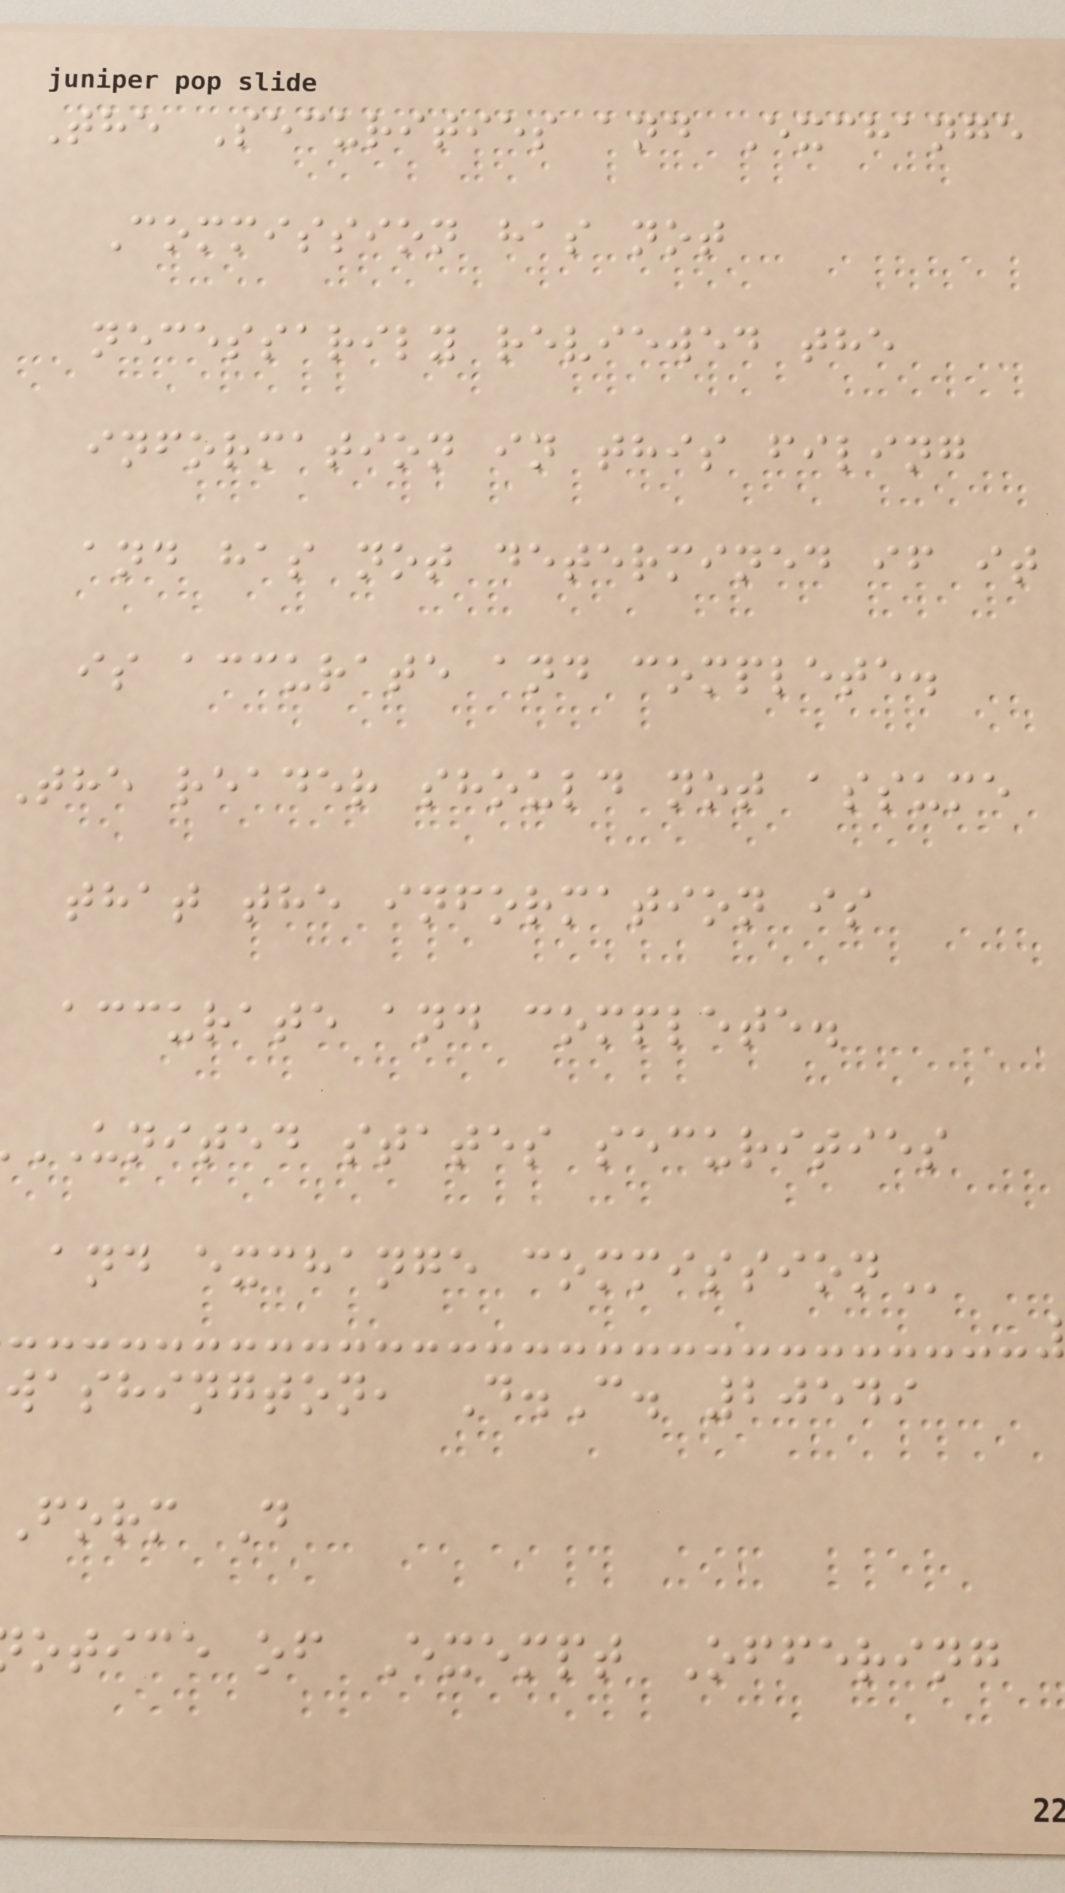The Securities and Exchange
Commission has not
necessarily reviewed the
information in this filing
and has not determined if it
is accurate and complete.
The reader should not assume
that the information is
accurate and complete.
UNITED states securities
and exchange
washington, D.C. 20549
form D
otice of Exempt Offering
